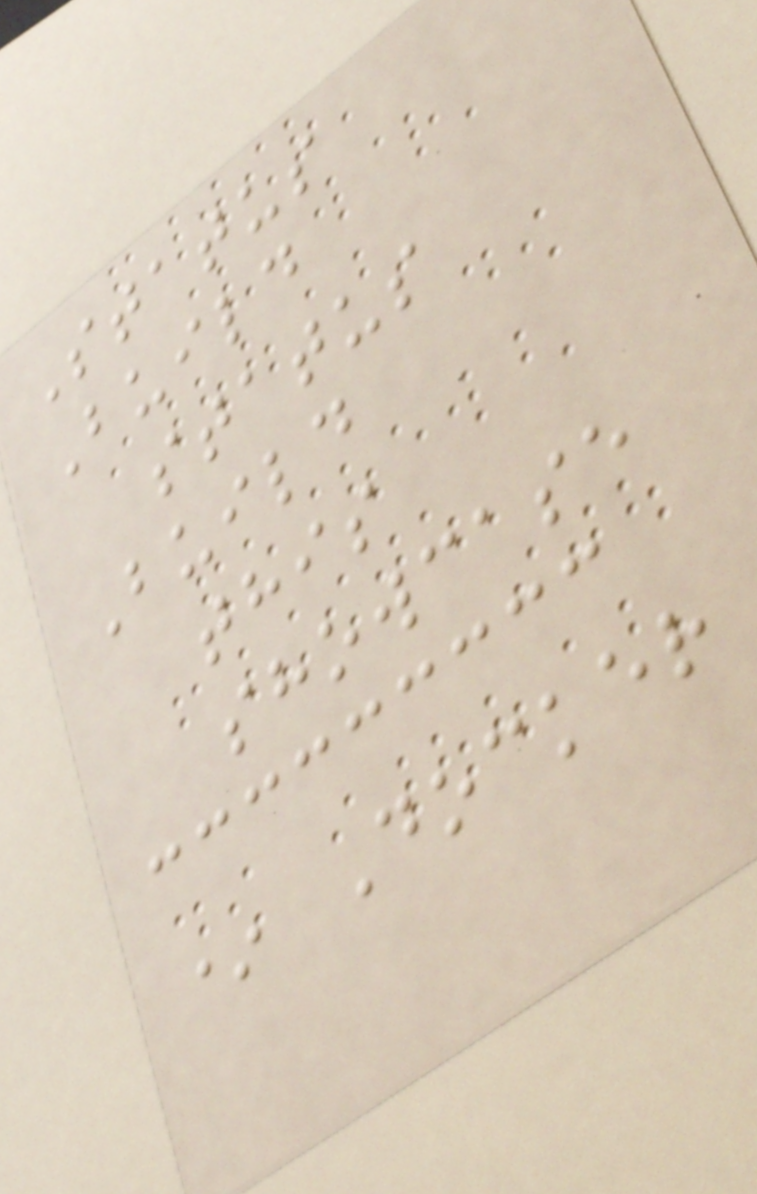Status
Build
status
Build
this
showcase
* Docker
